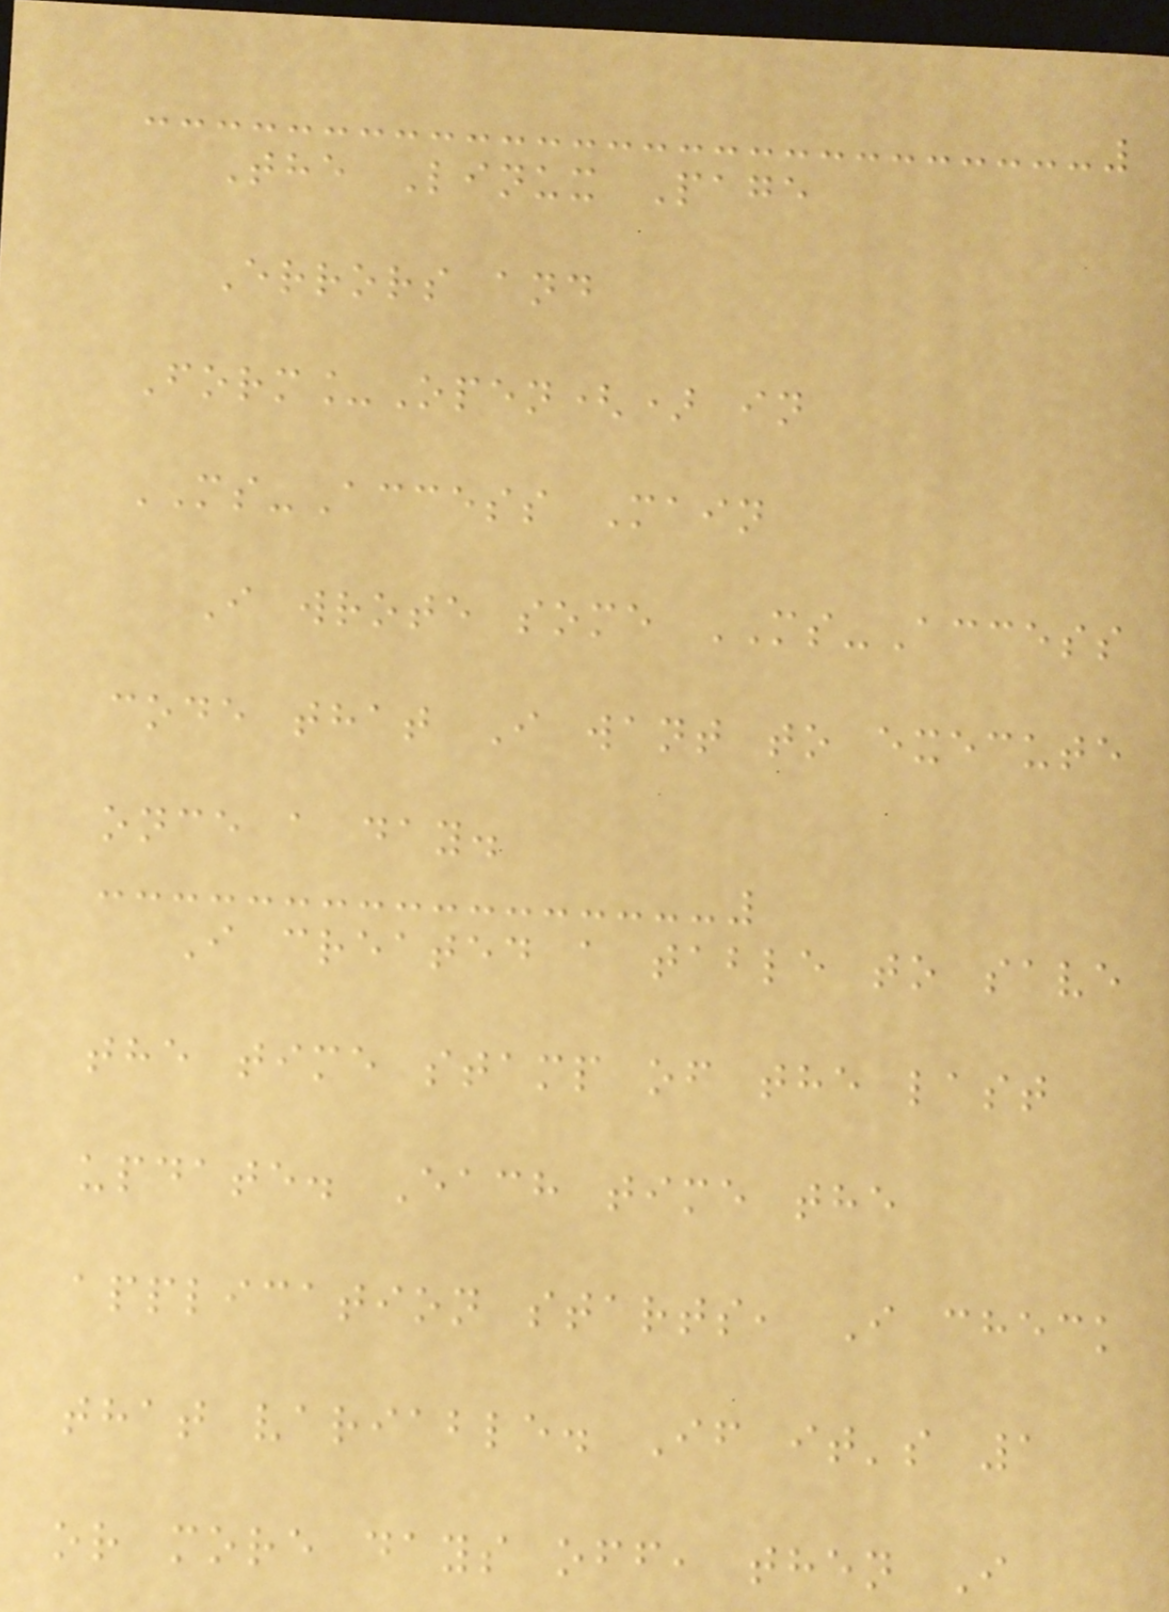The Linux Page
Errors and
Form_Open() in
MS-Access Main
I wrote some MS-Access
code that I want to execute
once a day.
I created a table to save
the time stamp of the last
update. Each time the
application starts, I check
that variable. If it's 1
or more days off, then I
